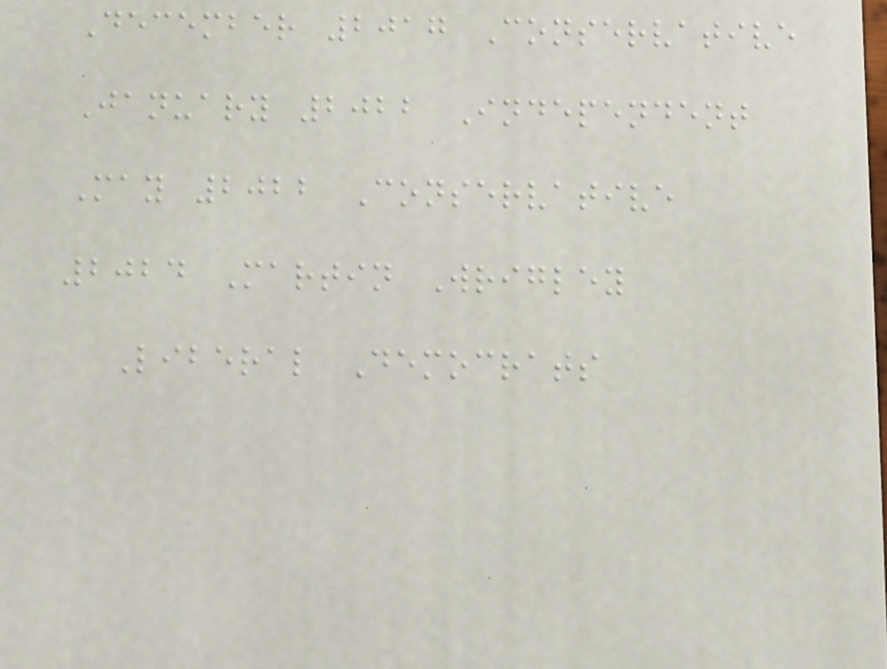December 2017 Conservative
January 2022 Independent
May 2022 Conservative
2024 Martin Wrigley
Liberal Democrats
